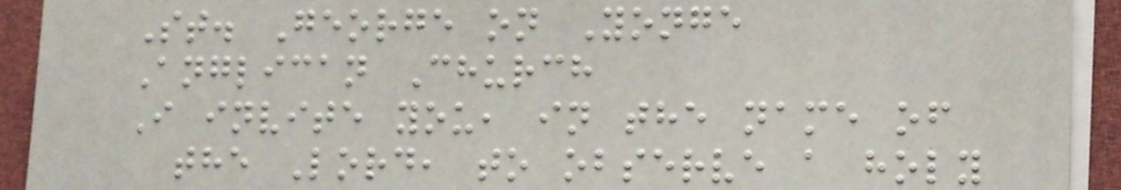St. George on Yonge
Anglican Church
I invite you, in the name of
the Lord, to observe a holy
